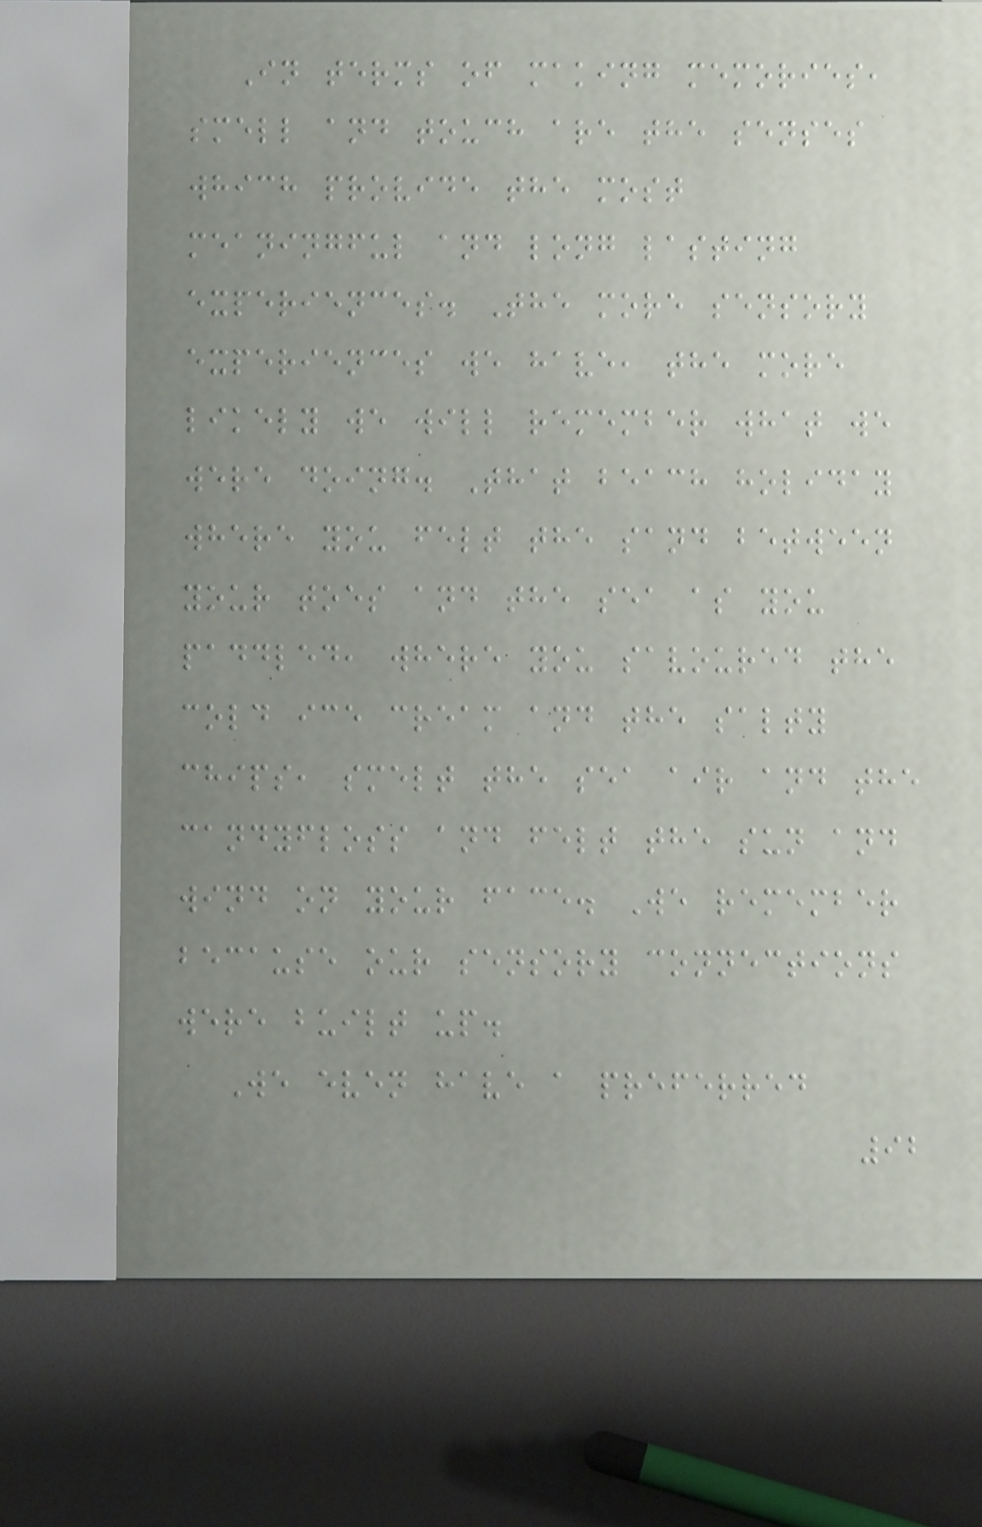In terms of making memories,
smell and touch are the senses
which provide the most
meaningful and long lasting
experiences. The more sensory
experiences we have, the more
likely we will remember what we
were doing. That beach holiday
where you felt the sand between
your toes and the sea as you
paddled, where you savoured the
cold ice cream and the salty
chips, smelt the sea air and the
candyfloss and felt the sun and
wind on your face. We remember
because our sensory connections
were built up.
We even have a preferred
92
